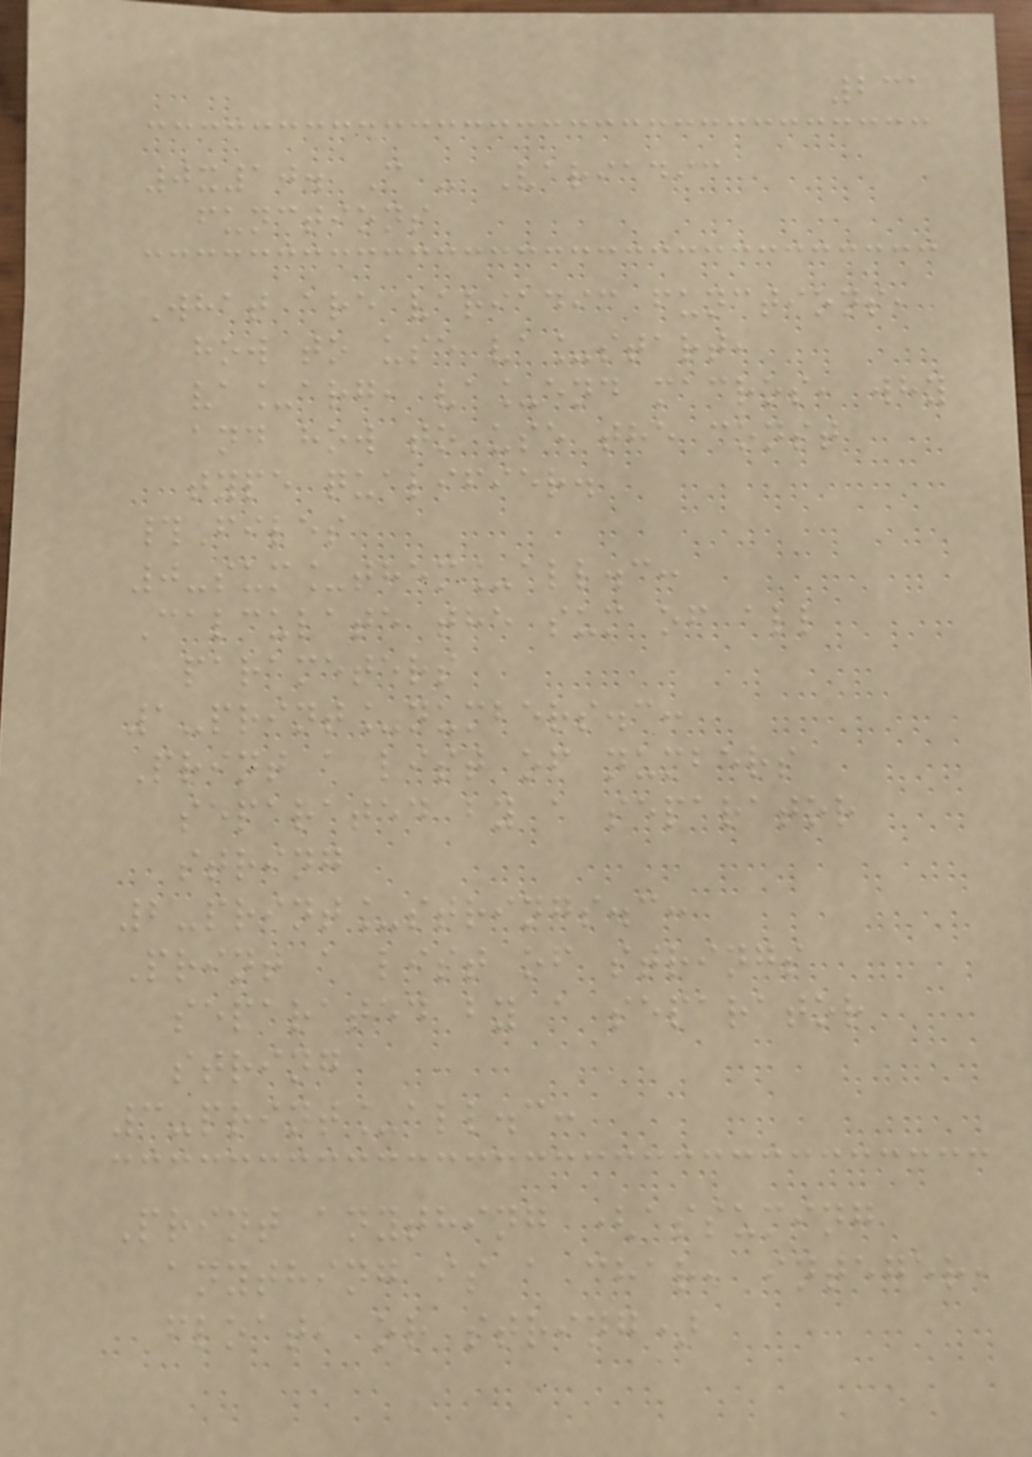231
0x10. C - Variadic
functions
What are variadic functions,
how to use va_start,
va_arg, va_end macros, why
and how to use the const
type qualifier.
#Files
0-sum_them_all.c:
Calculate the sum of all
parameters
1-print_numbers.c:
Print a list of numbers
separated by a separator
string
2-print_strings.c:
Print a list of strings
separated by a separator
string
3-print_all.c:
Print anything (assuming
anything is a char, integer,
float, or string)
